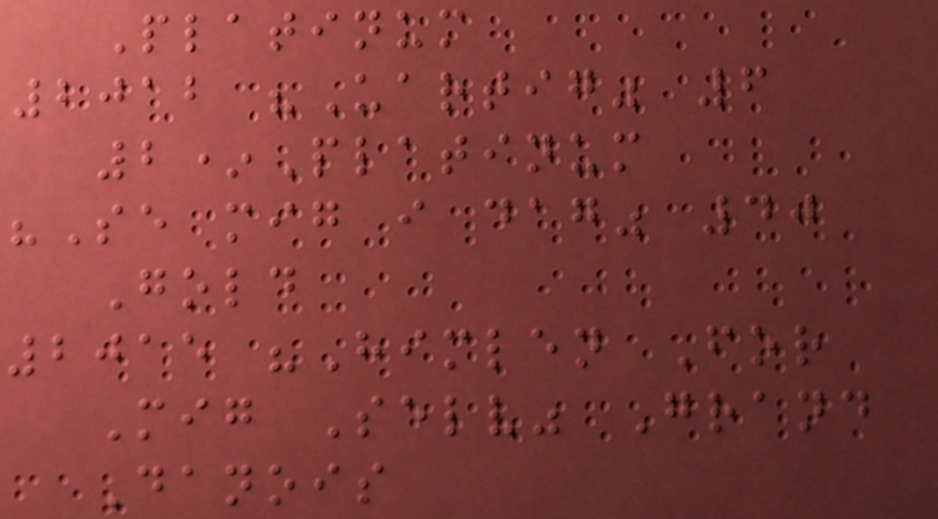Platinum
2012 "Uartig" 6
2*Platinum
"Se mig i dag" 40
Gold
2015 "Himlen For
Mig Selv" Grand
Danois
